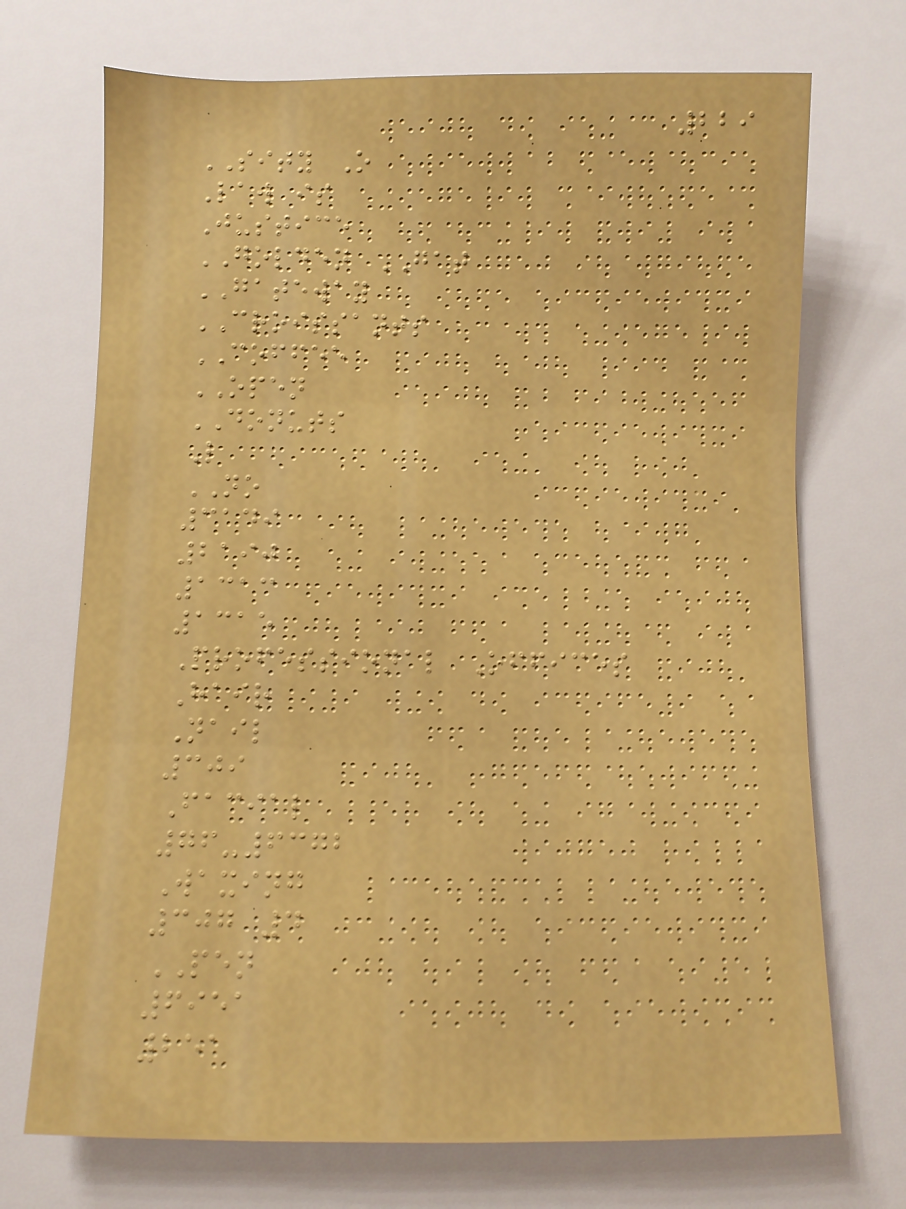229
SITY O
Law is
Justice
GOLDEN GAT
GATEWAY
CROISSANTS
COFFEE
OPEN
DONUTS
L
NO
3149
2190
1313
1315
Professional Offices
Hair
Nail
309
Facial
76-6372
Waxing
307 4
PEN
6951
251
